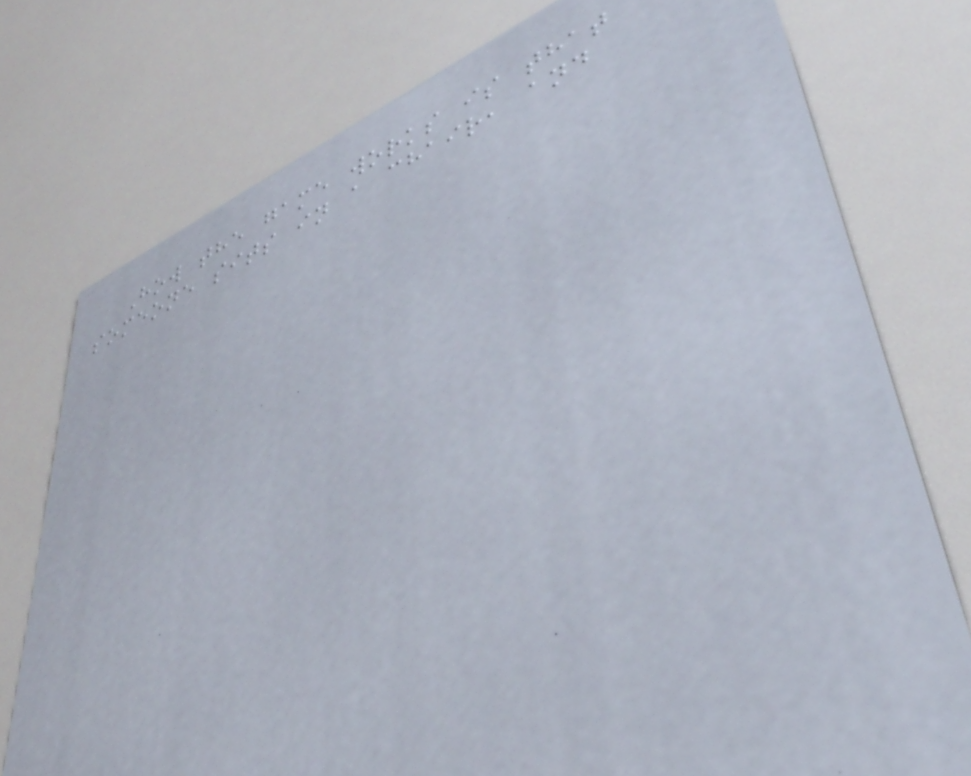How the game works is that
someone sits in a chair, and
